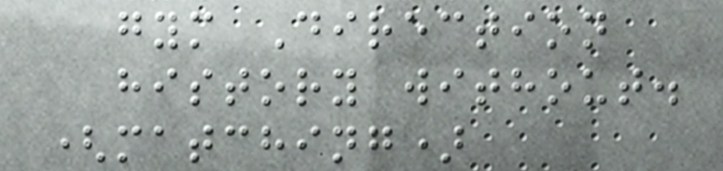gym Direction
history without.
(matching)
